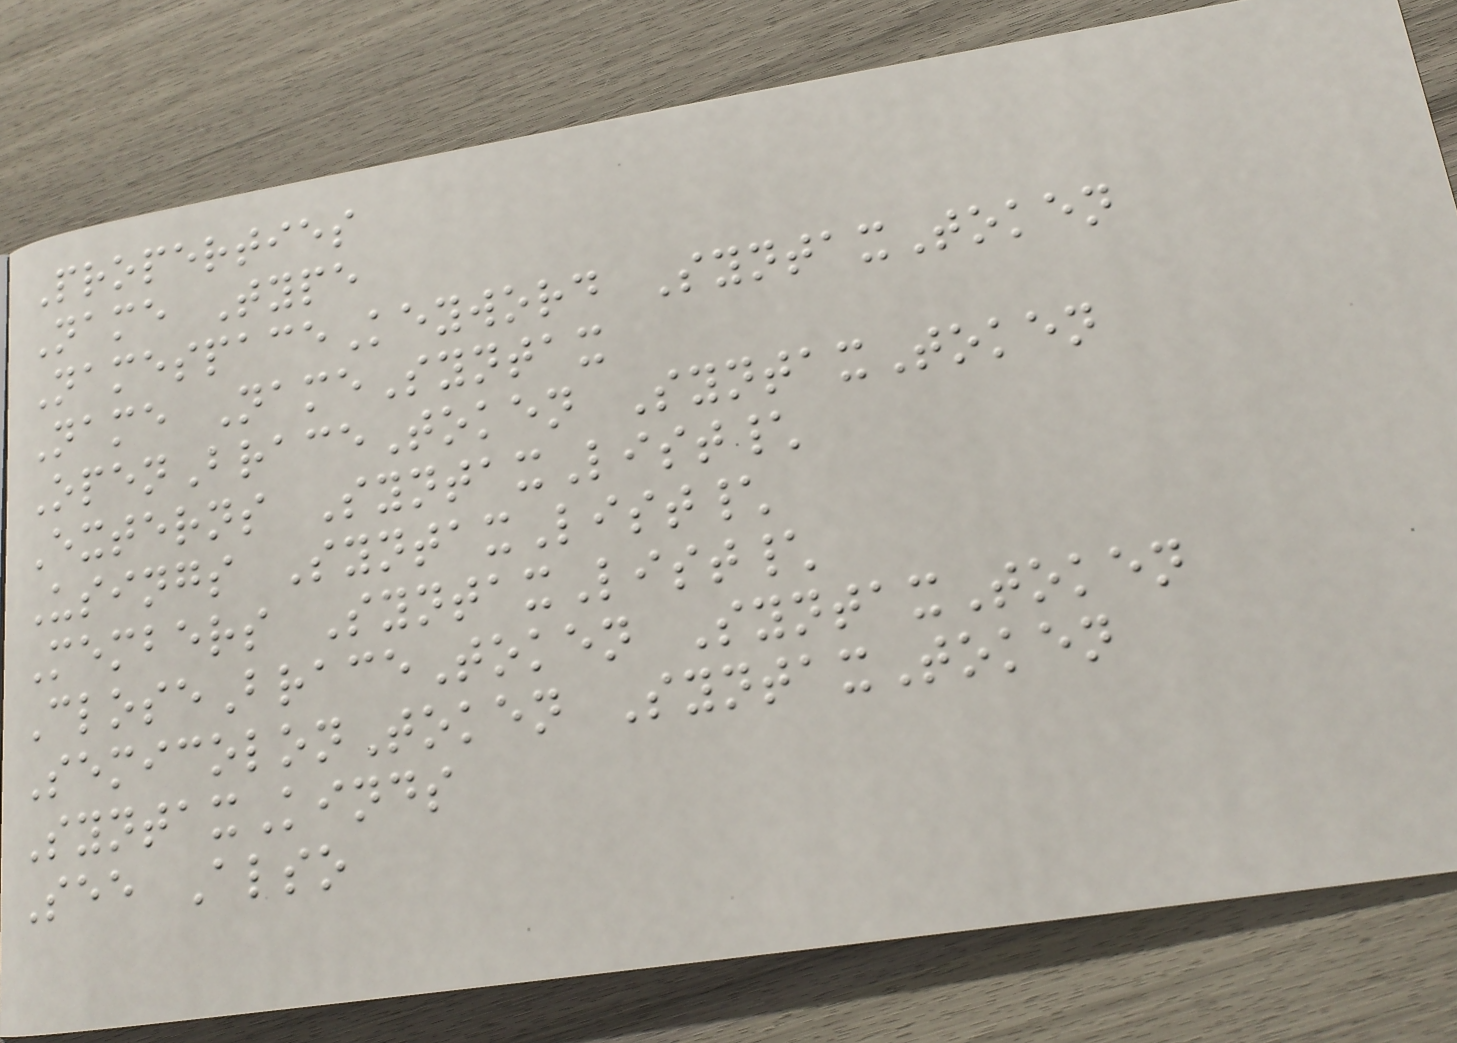Properties
Name Type
NamespaceKeyword SyntaxToken
Name NameSyntax
OpenBraceToken SyntaxToken
Externs SyntaxList\
Usings SyntaxList\
Members SyntaxList\
CloseBraceToken SyntaxToken
SemicolonToken SyntaxToken
SyntaxKinds
See Also
